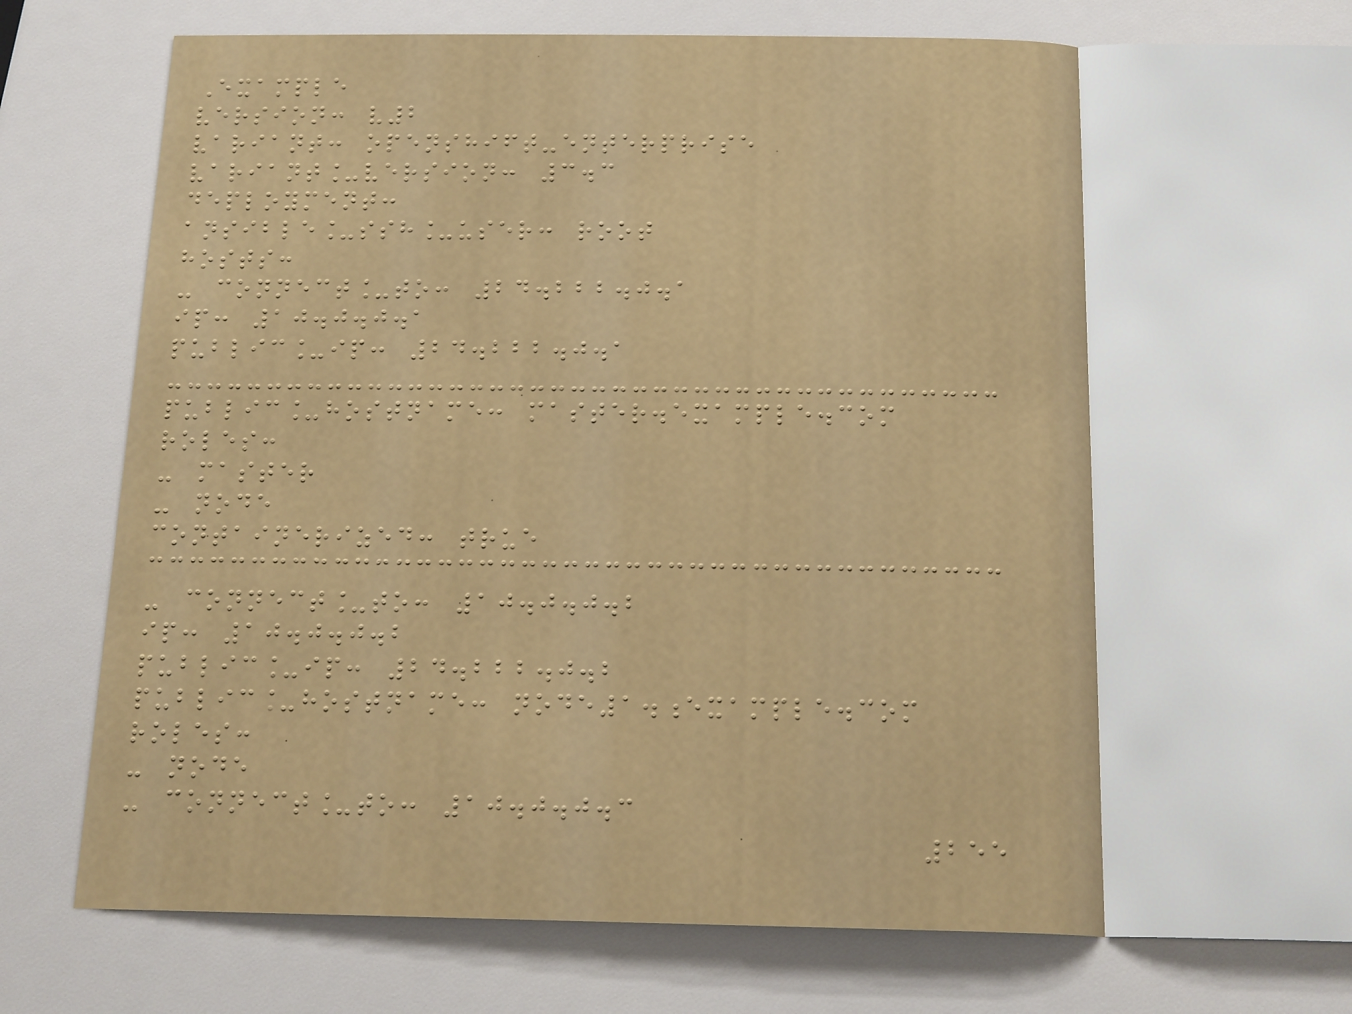Example
version: v2
variant: openshift-enterprise
variant_version: 3.3
deployment:
ansible_ssh_user: root
hosts:
- connect_to: 24.222.0.1
ip: 10.0.0.1
public_ip: 24.222.0.1
public_hostname: master.example.com
roles:
- master
- node
containerized: true
- connect_to: 10.0.0.2
ip: 10.0.0.2
public_ip: 24.222.0.2
public_hostname: node1.example.com
roles:
- node
- connect_to: 10.0.0.3
255
